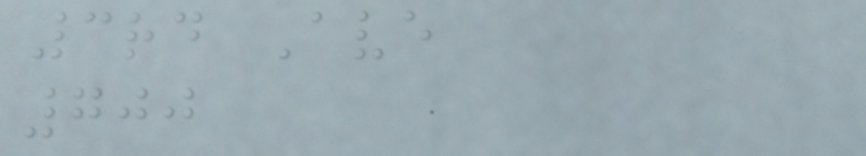3rd Ave
700
